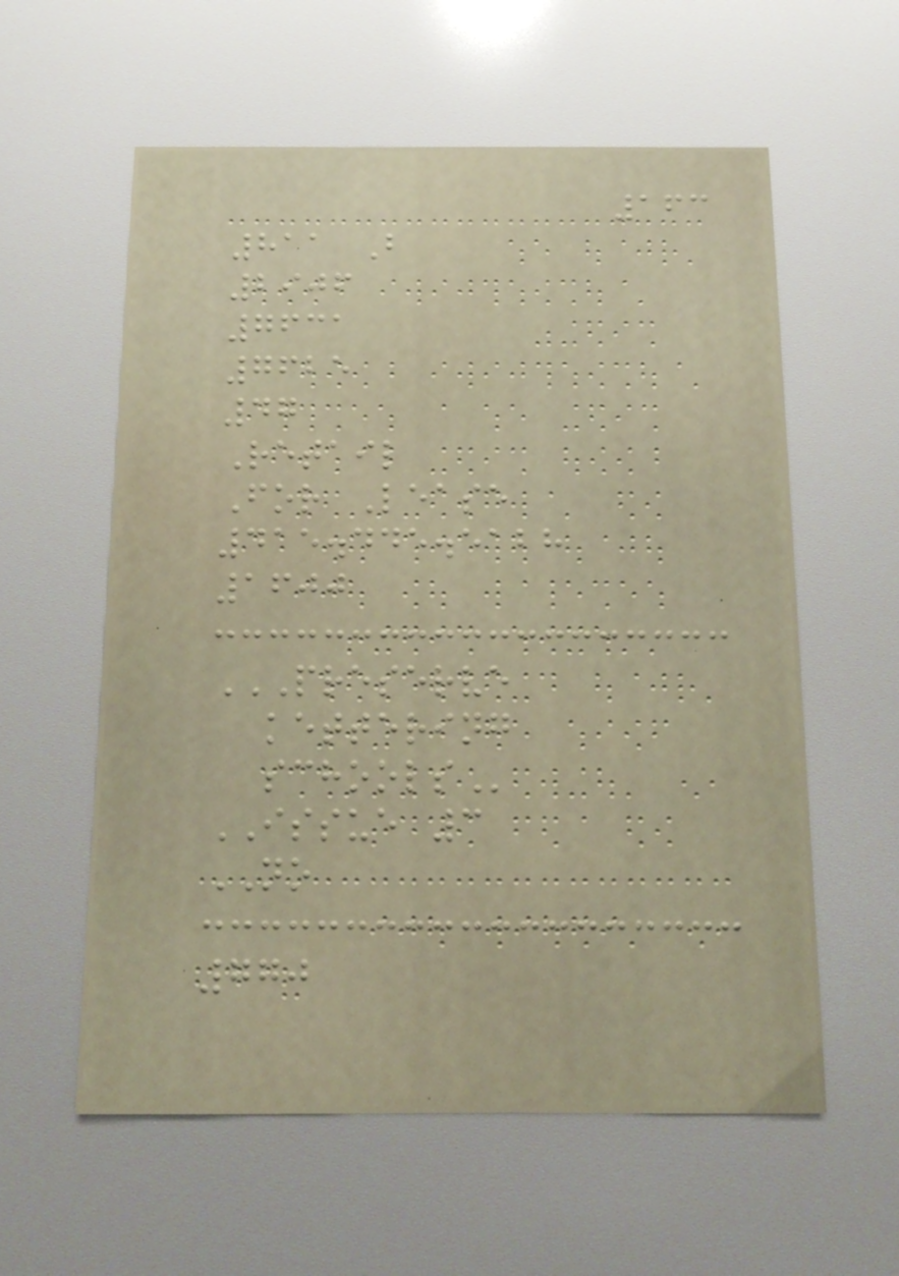163
811 B
2906
7631
7625
47
Retail
For Lease
415.445.5128
1600
PRESERVE
KETTERING
SCHOOLS
ISSUE 3
NO
770
